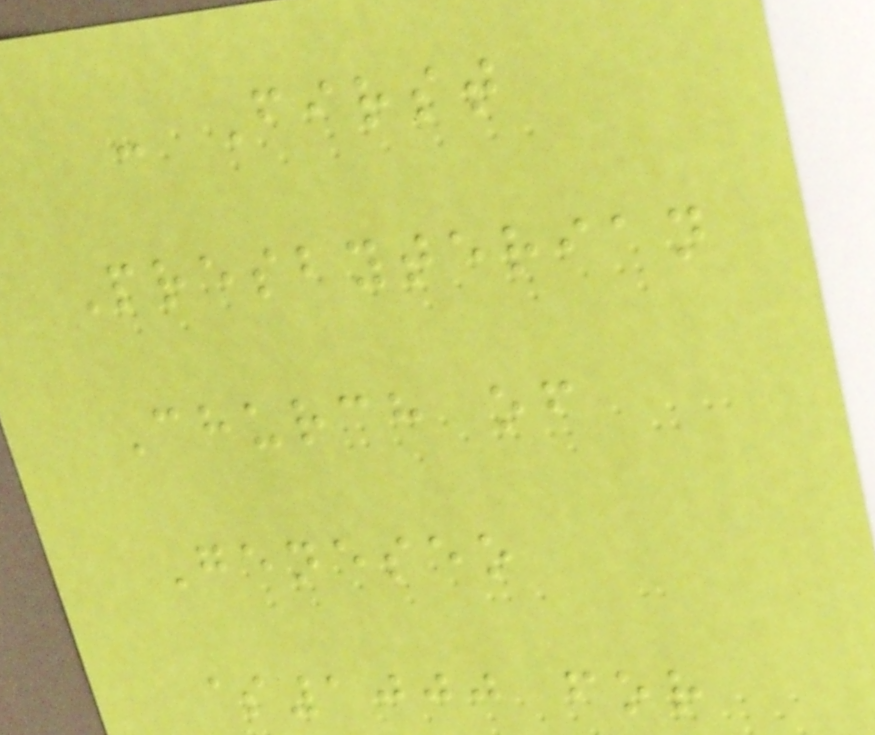- First
Presbyterian
Church of
Geneseo
$1000 for
